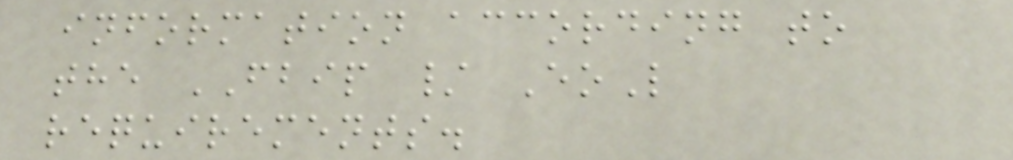information according to
the FBIP / EoL
requirements.
